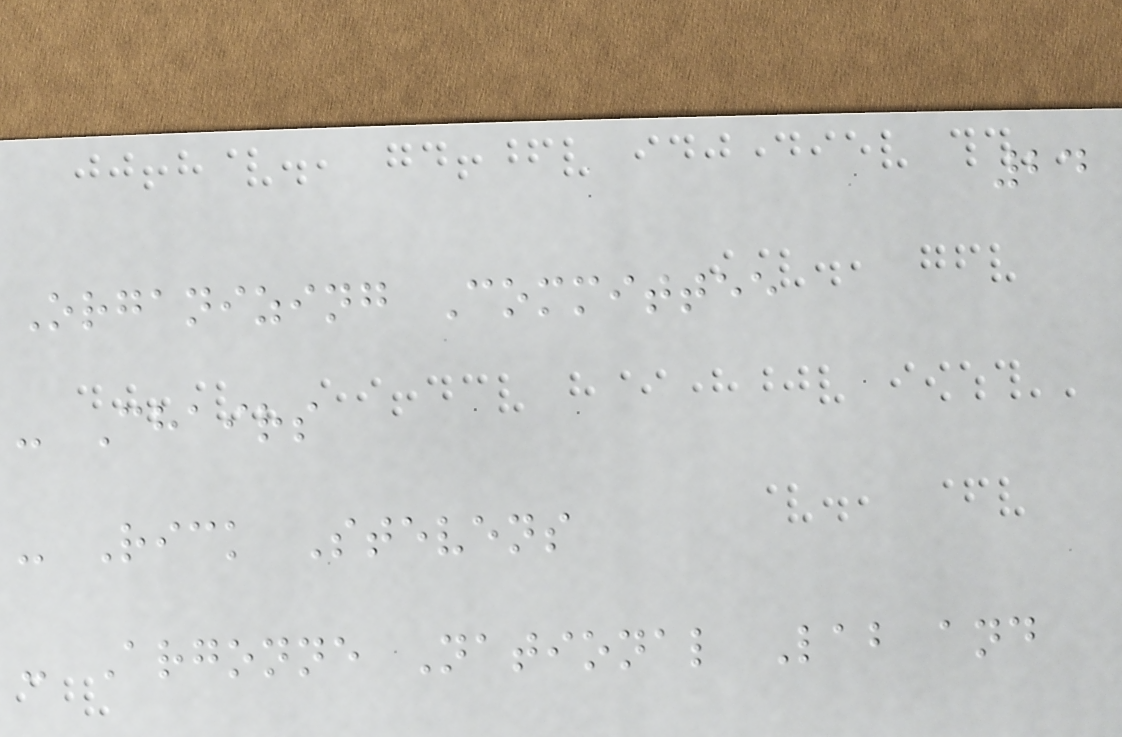24
Organizing Committee
- Chairs
- Rick Stevens
- Argonne National Lab and
